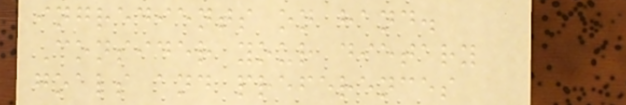ingredients on hand.
Consider your dietary
goals and preferences
